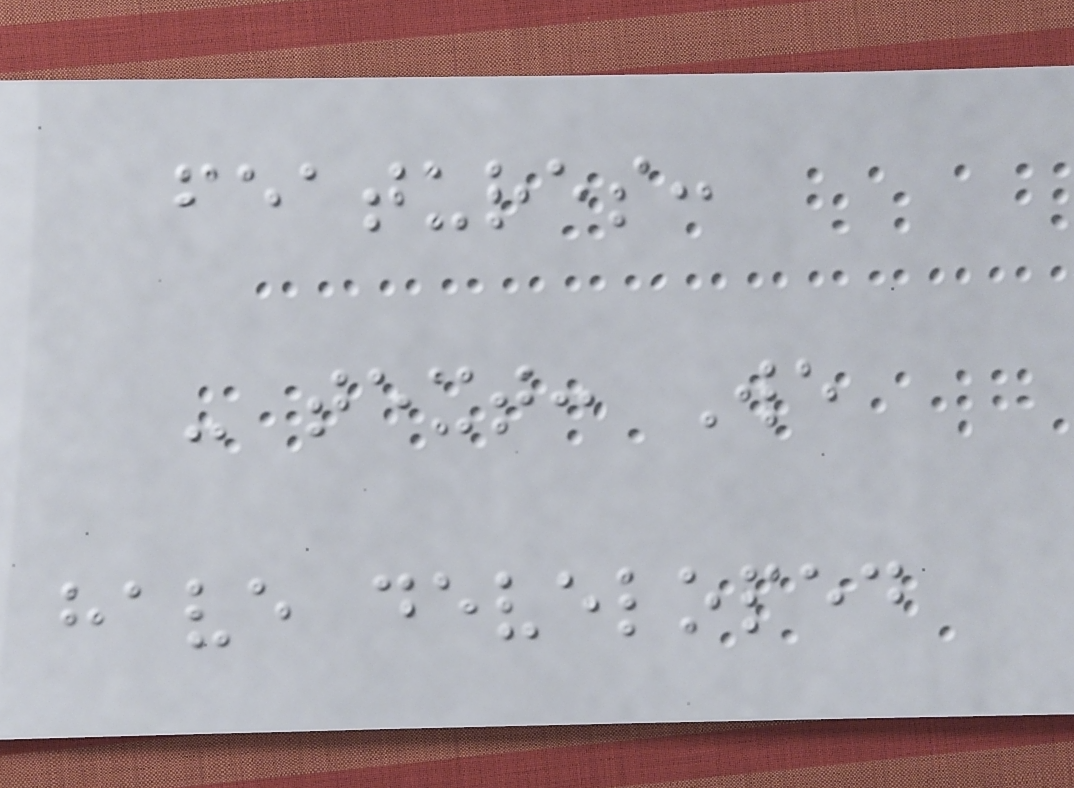features:
- text: We
have developed
